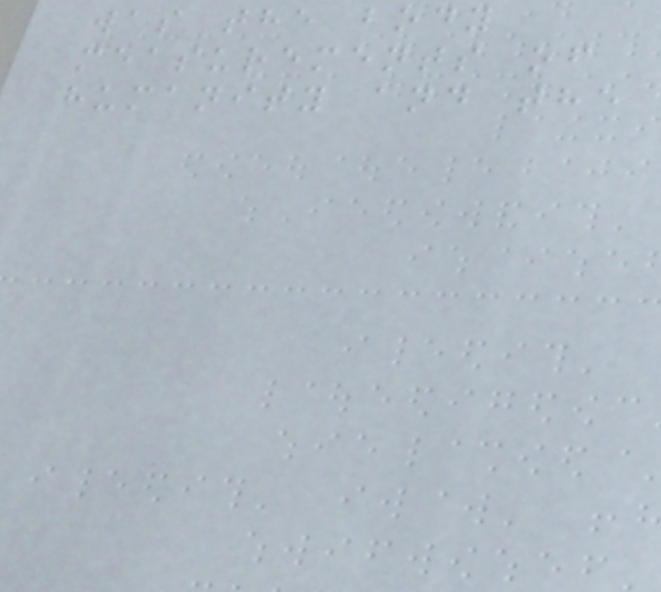was the body
measurements of
humanity and the
